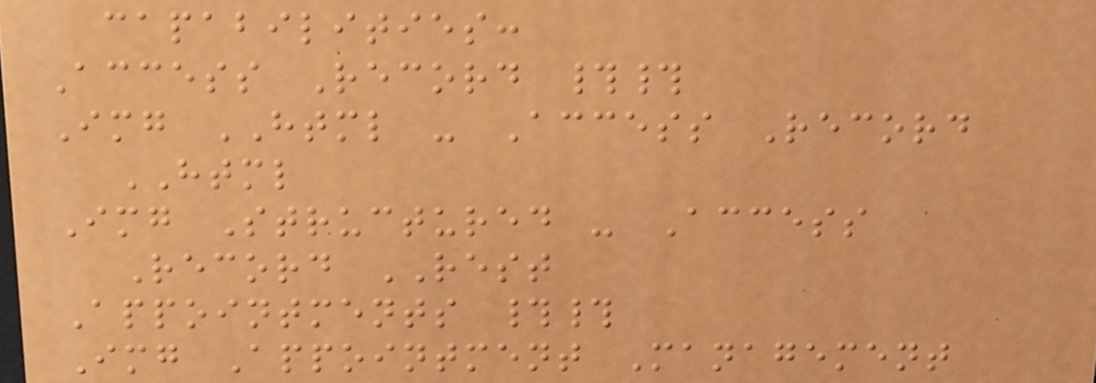capabilities:
Access Record ##
Img HTML - Access Record
HTML
Img Structured - Access
Record REST
Appointments ##
Img Appointment Management
